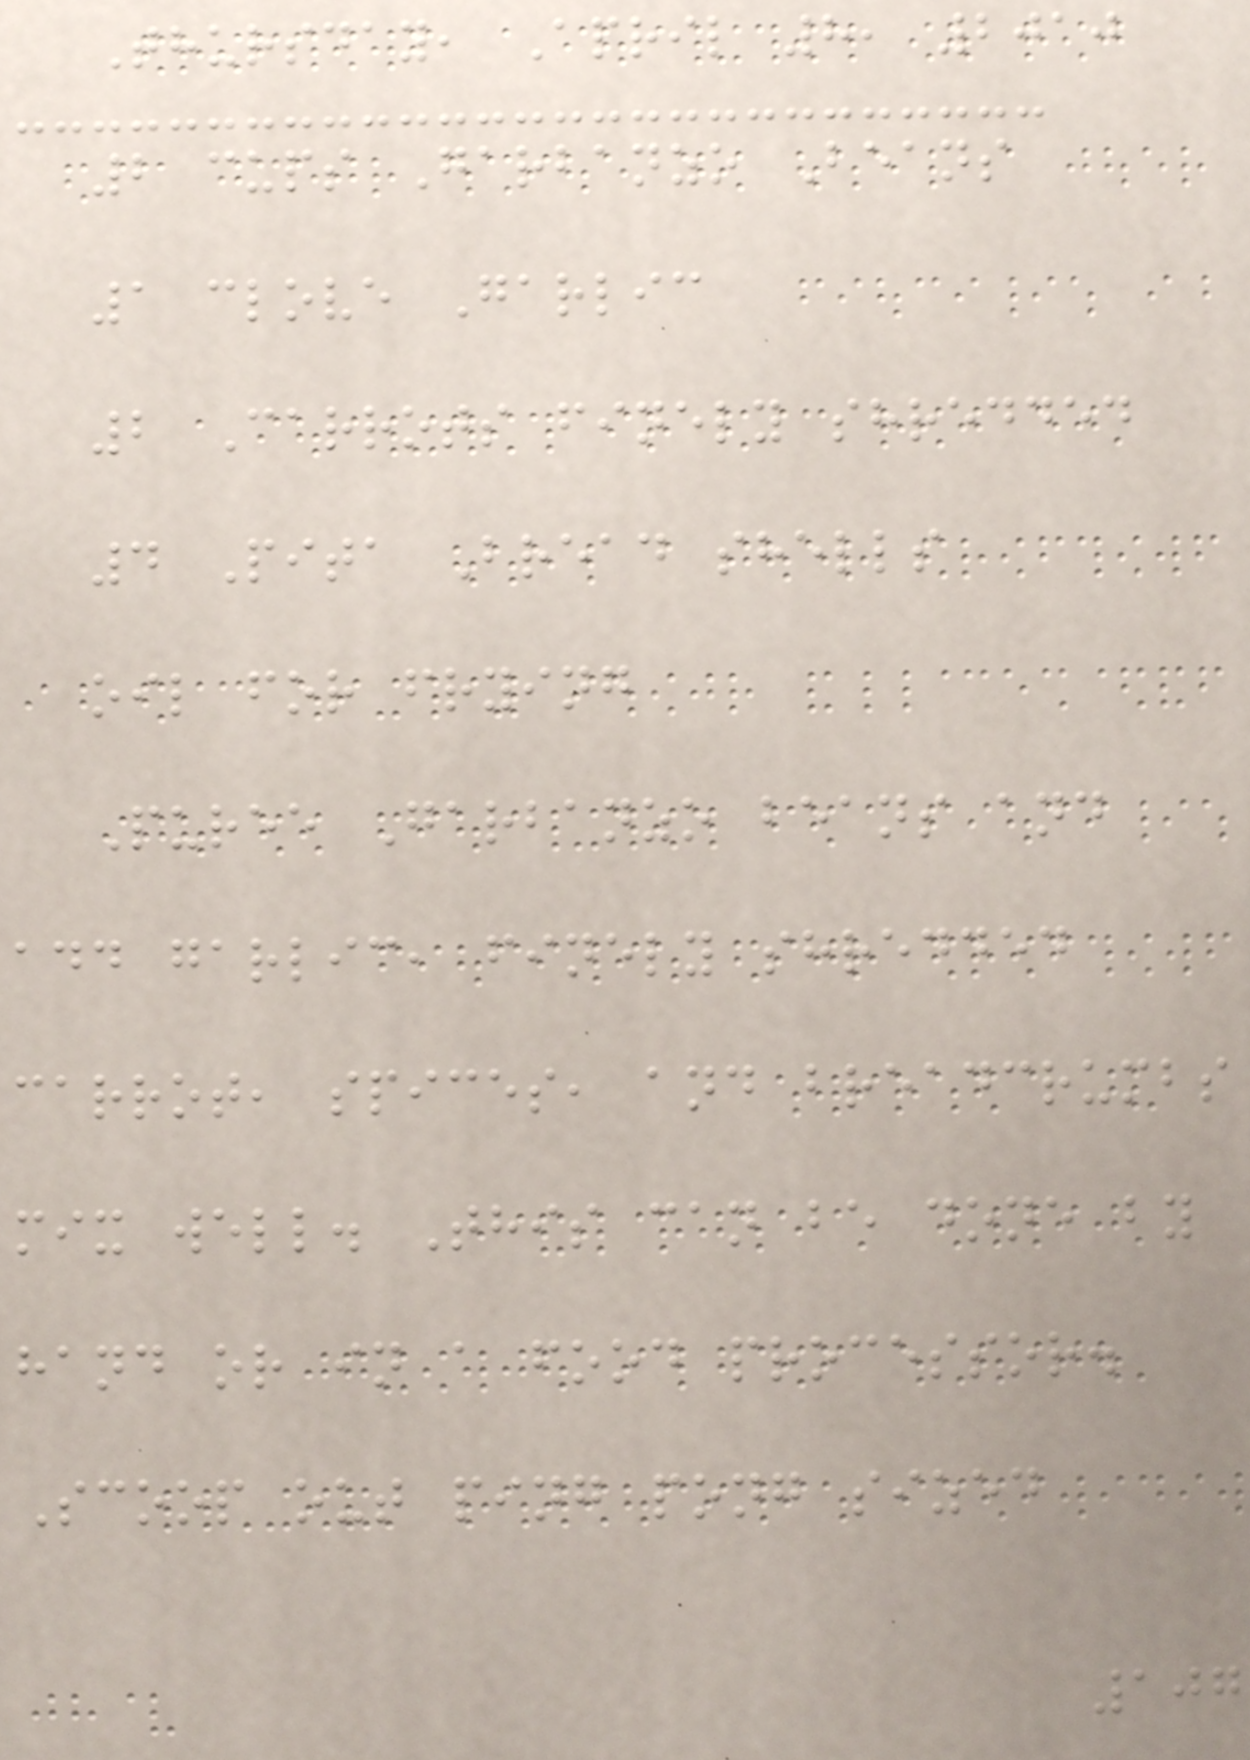Thursday, April 8, 2010
2 cups Garbanzo Beans
1 clove Garlic
2 Carrots finely shredded
4 Pita Bread shells
oil for frying
Puree Garbanzo beans and
add garlic, finely shredded
carrot, spices, and breadcrumbs
mix well. This can be done by
hand or in a food processor.
Scoop out ping pong sized
107
